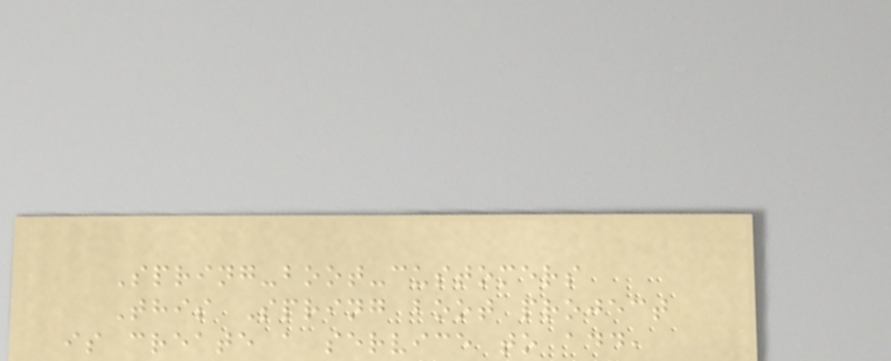Spring-boot-customers
This Spring boot project
is create a service to add,
